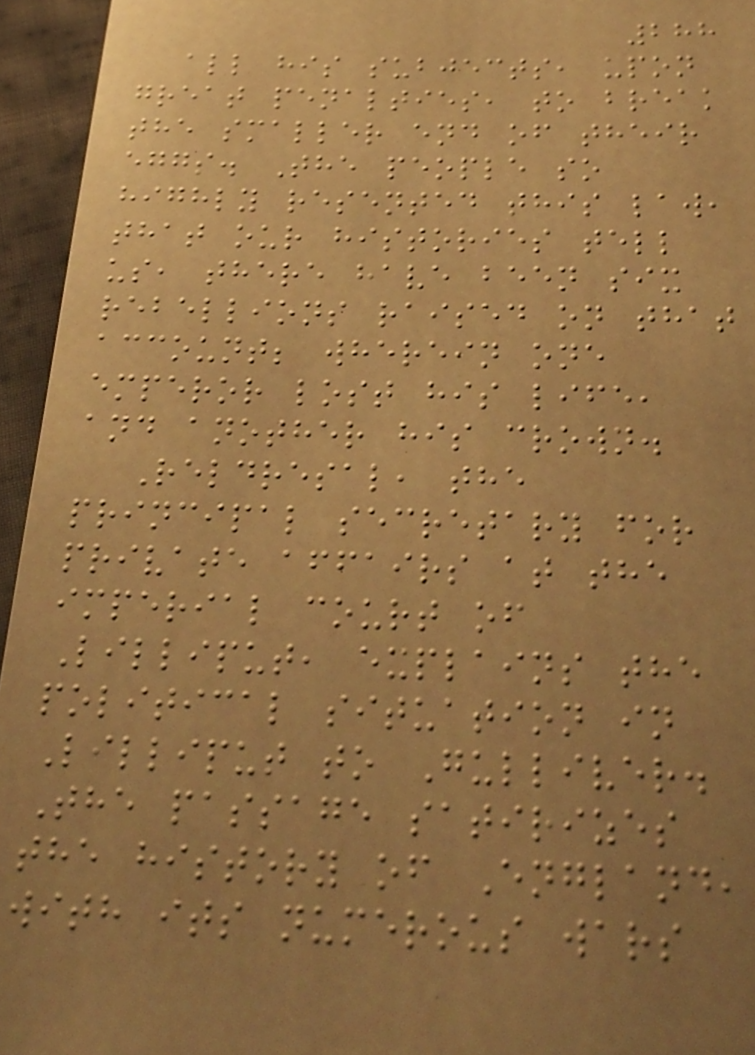288
all his subjects, upon
great penalties, to break
the smaller end of their
eggs. The people so
highly resented this law,
that our histories tell
us, there have been six
rebellions raised on that
account; wherein one
emperor lost his life,
and another his crown.
Reldresal, the
principal secretary for
private affairs at the
imperial court of
Lilliput, explains the
political situation in
Lilliput to Gulliver.
The passage satirizes
the history of England,
with its numerous wars
